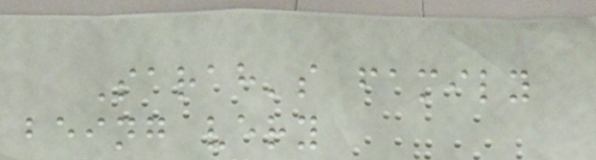Sarah's family
being very
